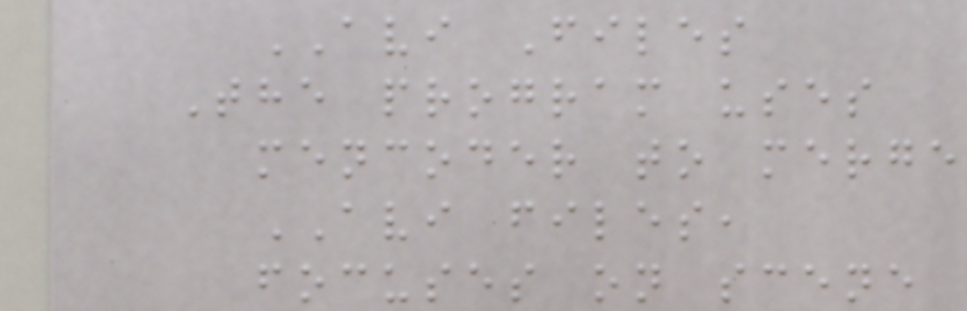AVI Files
The program uses
mencoder to merge
AVI files,
focuses on scene
